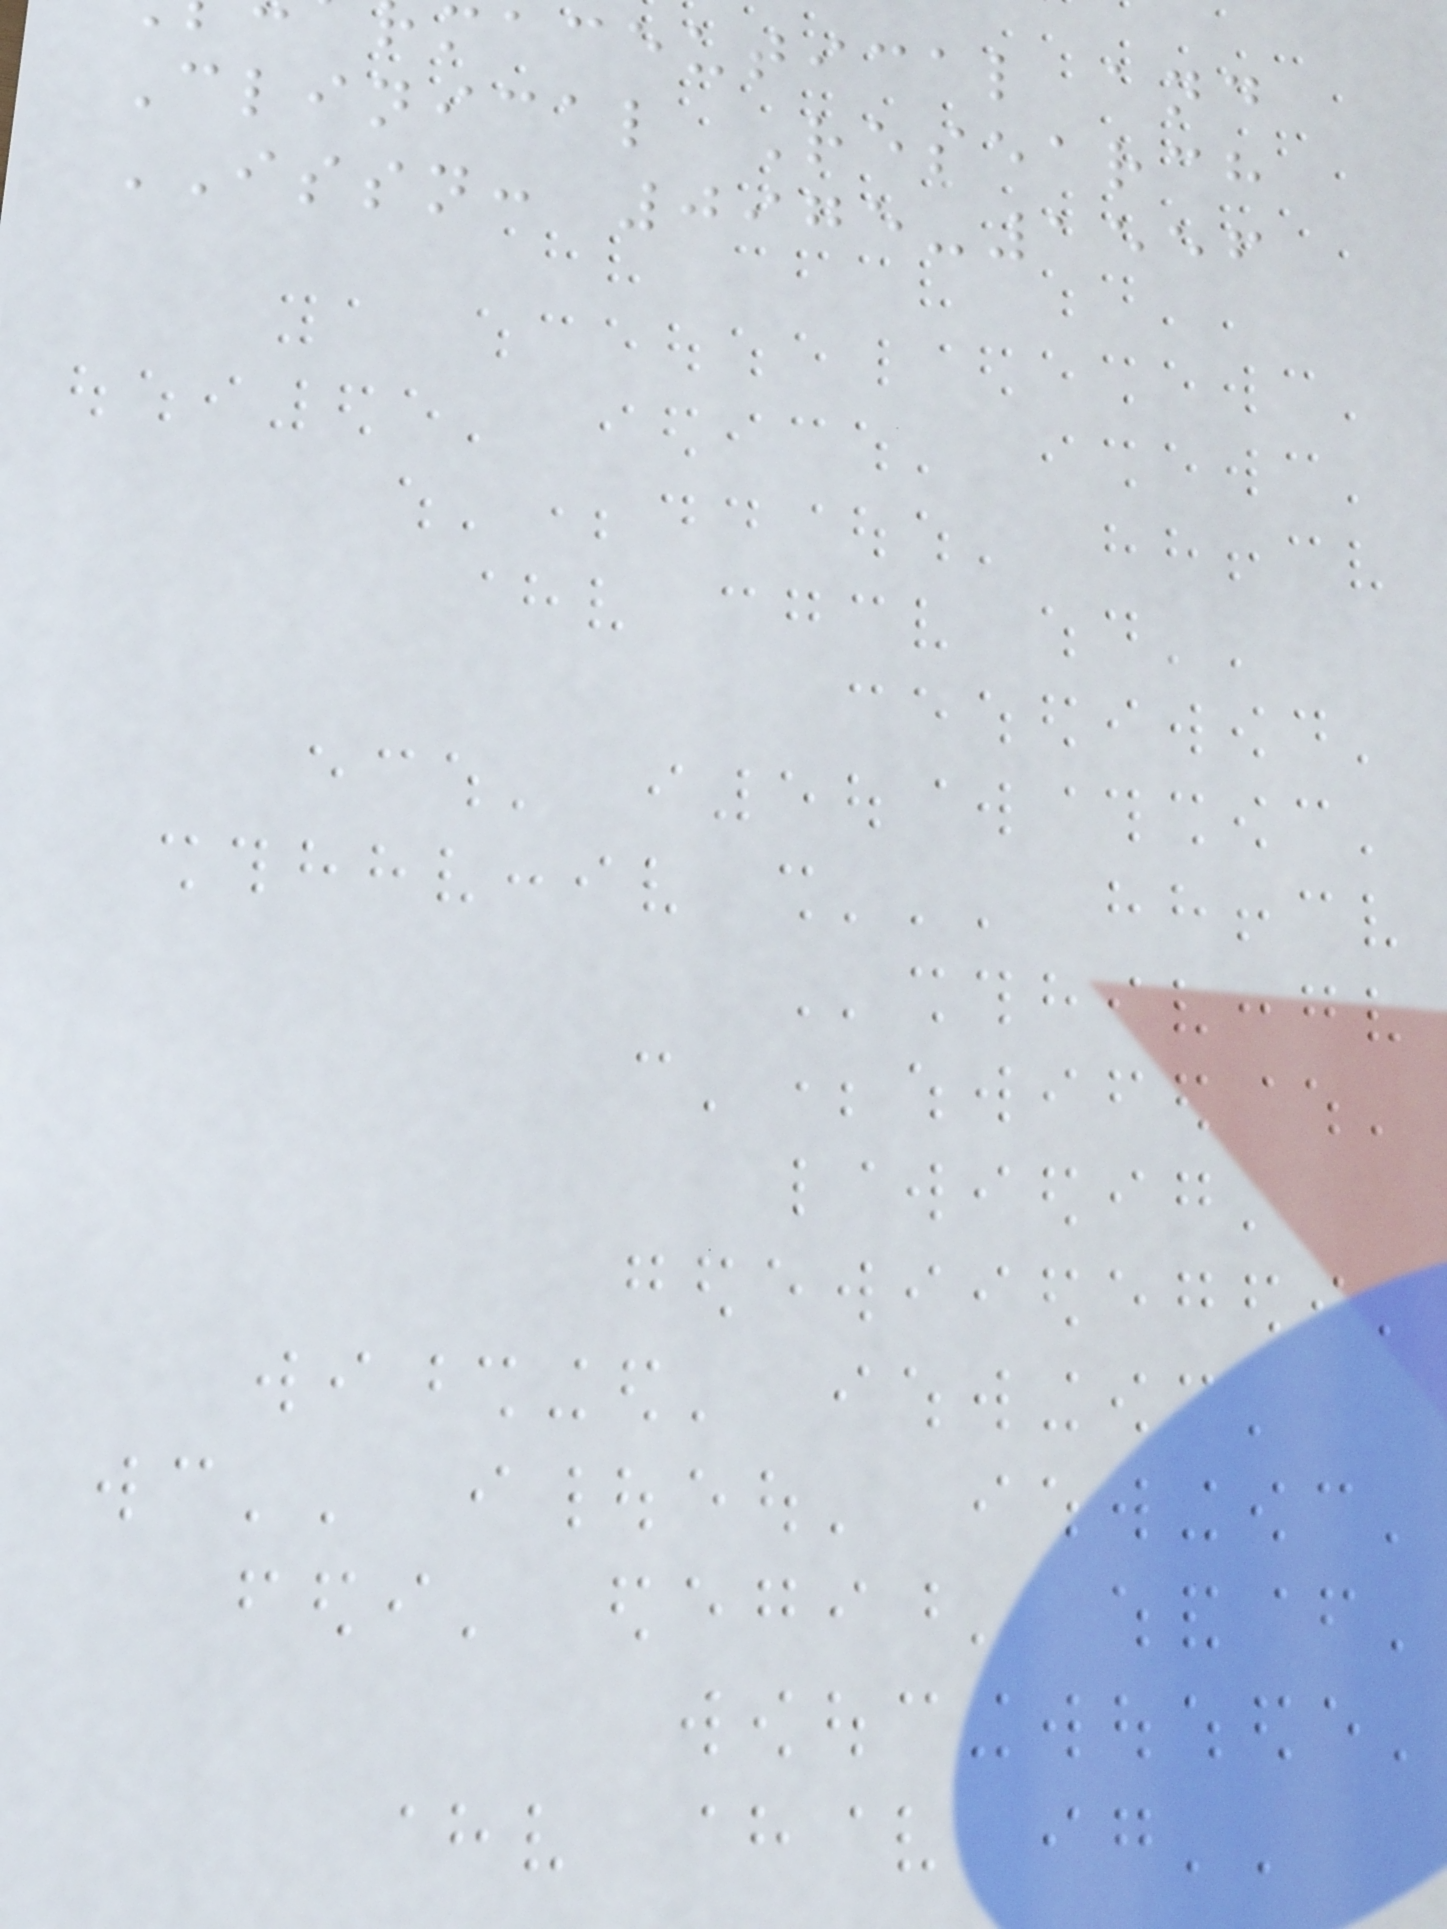maceutical and
Clinical Research
ISSN: 0975-1556
